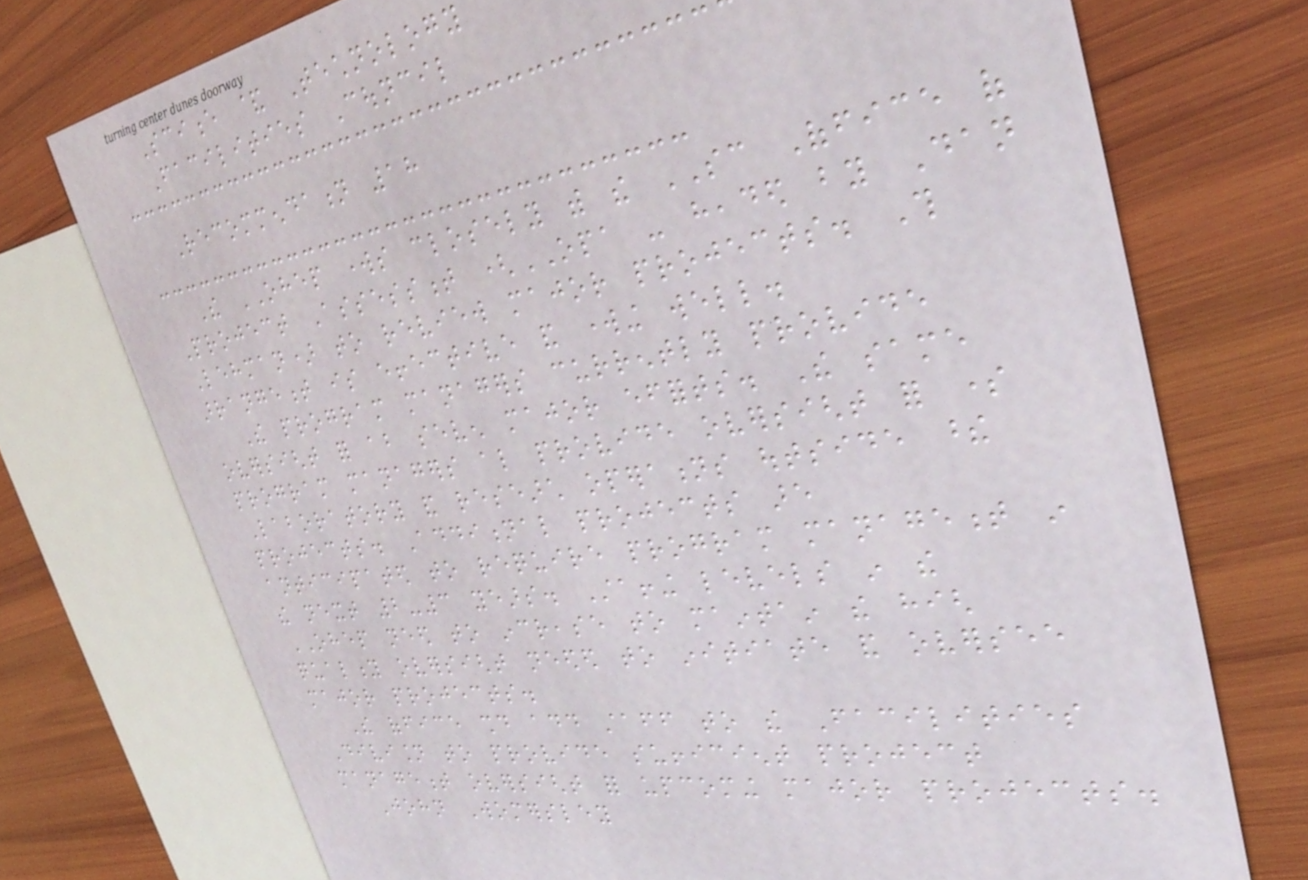Science & Technology
Facilities Council
Recommendation 18
The OHEP works closely with the SC Office of
Project Assessment (OPA - headed by Dan
Lehman) to review major projects. This
arrangement is effective and working well.
The program managers currently provide
oversight for about seven major efforts. The same
program managers also provide oversight for some
Laboratory and research operations outside these
projects. Additional projects are
anticipated to require program management in
the next 2-3 years. Staffing levels in the
OHEP need to increase to maintain the high
quality oversight needed to initiate and oversee
major projects.
The office should add staff to the Facilities
Division to provide sufficient project
management oversight for upcoming major projects.
John Womersley
